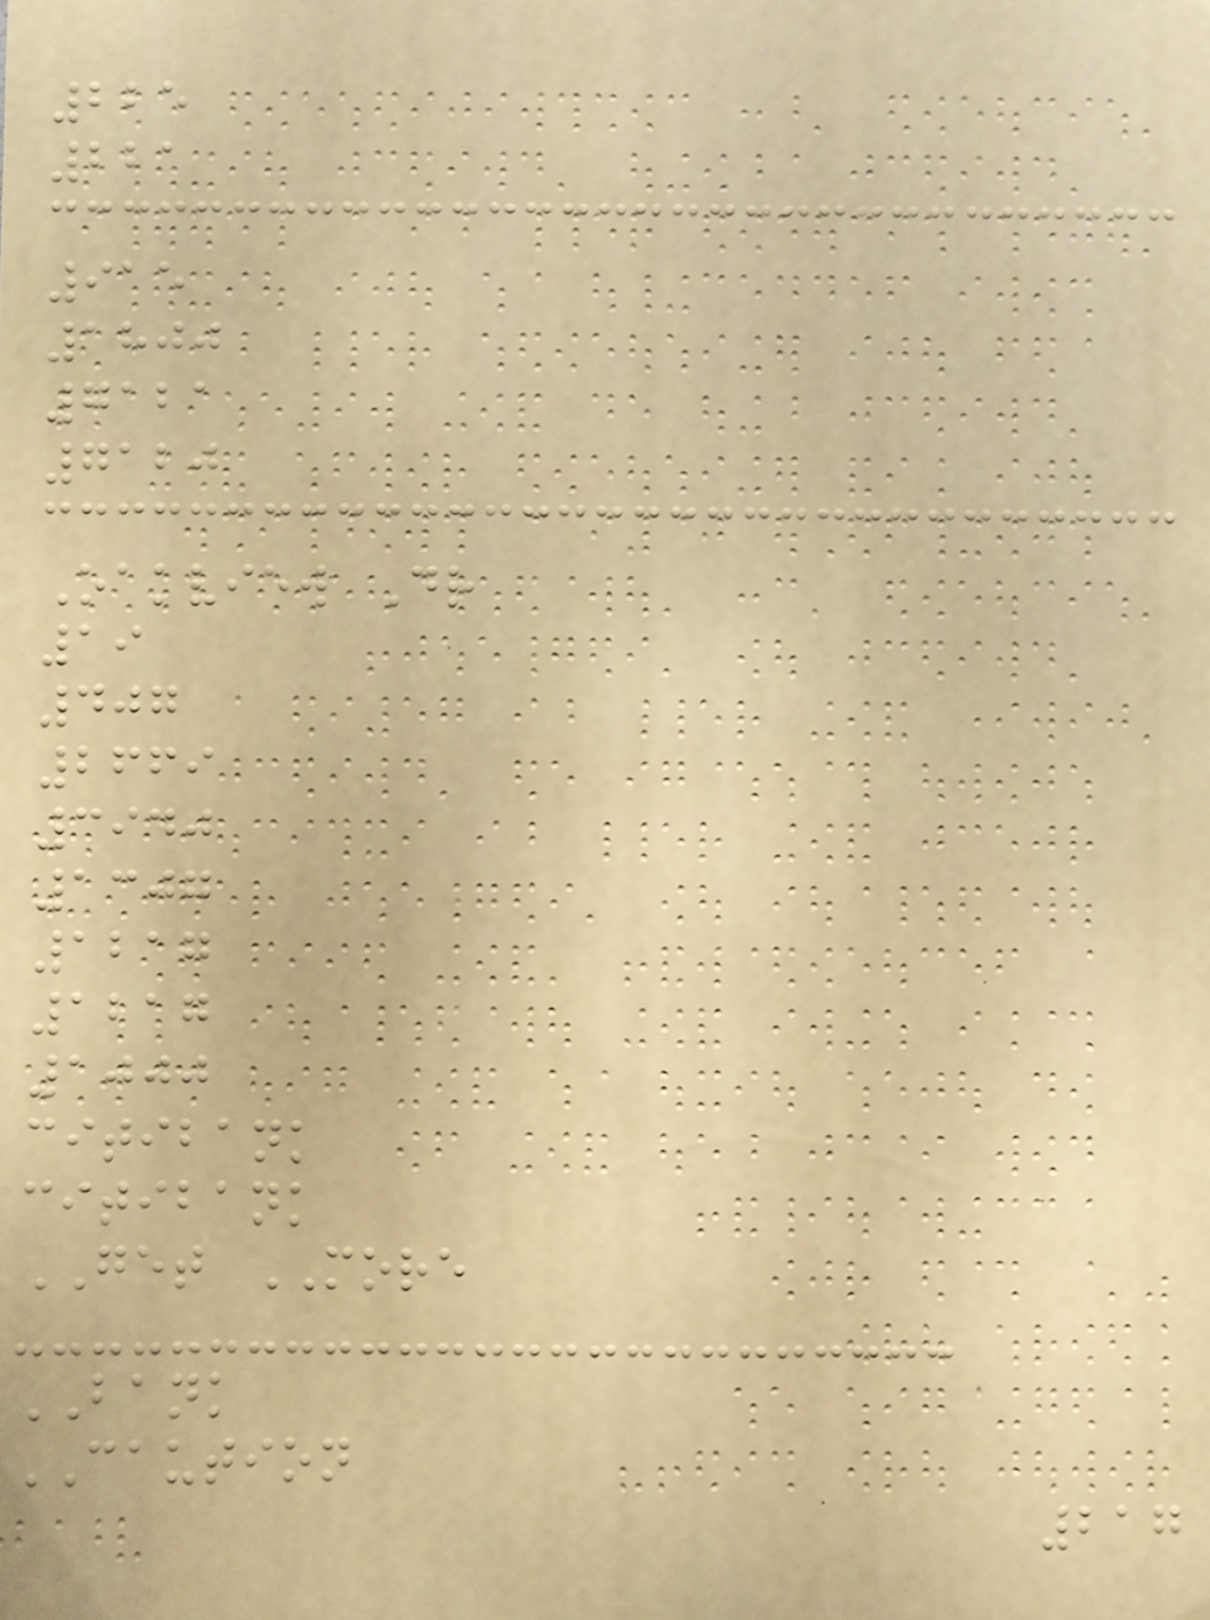225
221
915
1800
7121
7120
Oakview Dr
19
407
2669
3940
1307
1217
1217
1000
citibank
citibank
GET MORE
BANK
CAUTION
217
